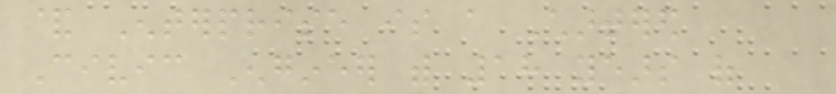& Enterprise is a Chartered
Civic Engineer with 18 years of
